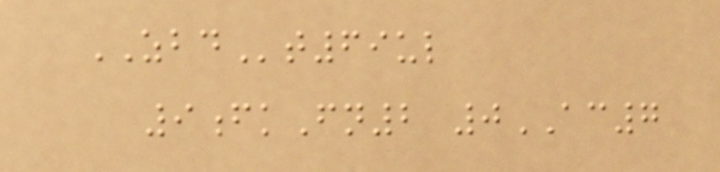ZBDt69ul
9fkFn2 0AC7
